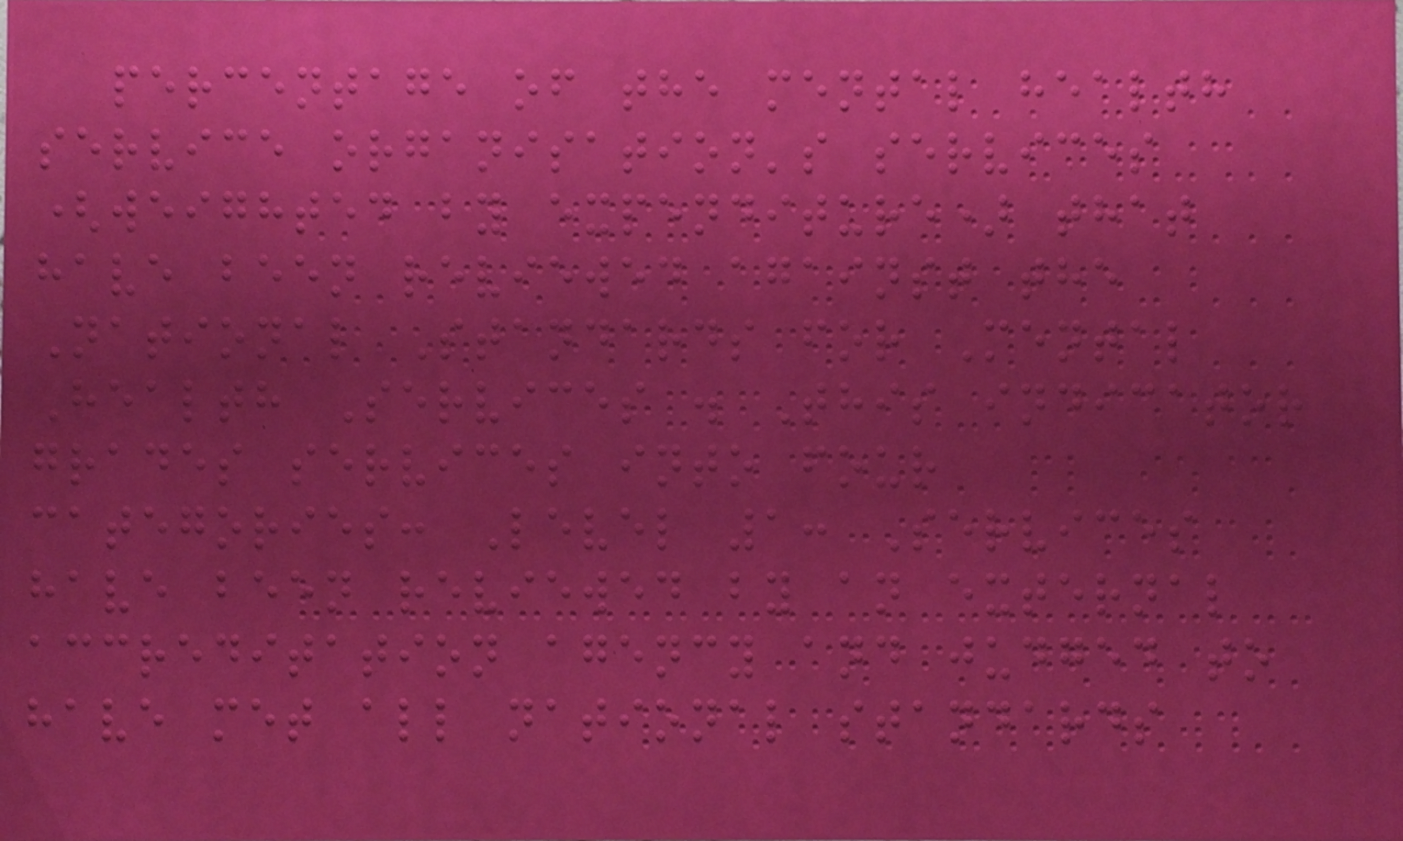percentage of the mental health
service organisation's services
(weighted by expenditure) that
have been reviewed against the
National Standards for Mental
Health Services . This indicator
grades services into four
categories: Level 1: Services
have been reviewed by an external
accreditation agency and judged to
have met all national standards
